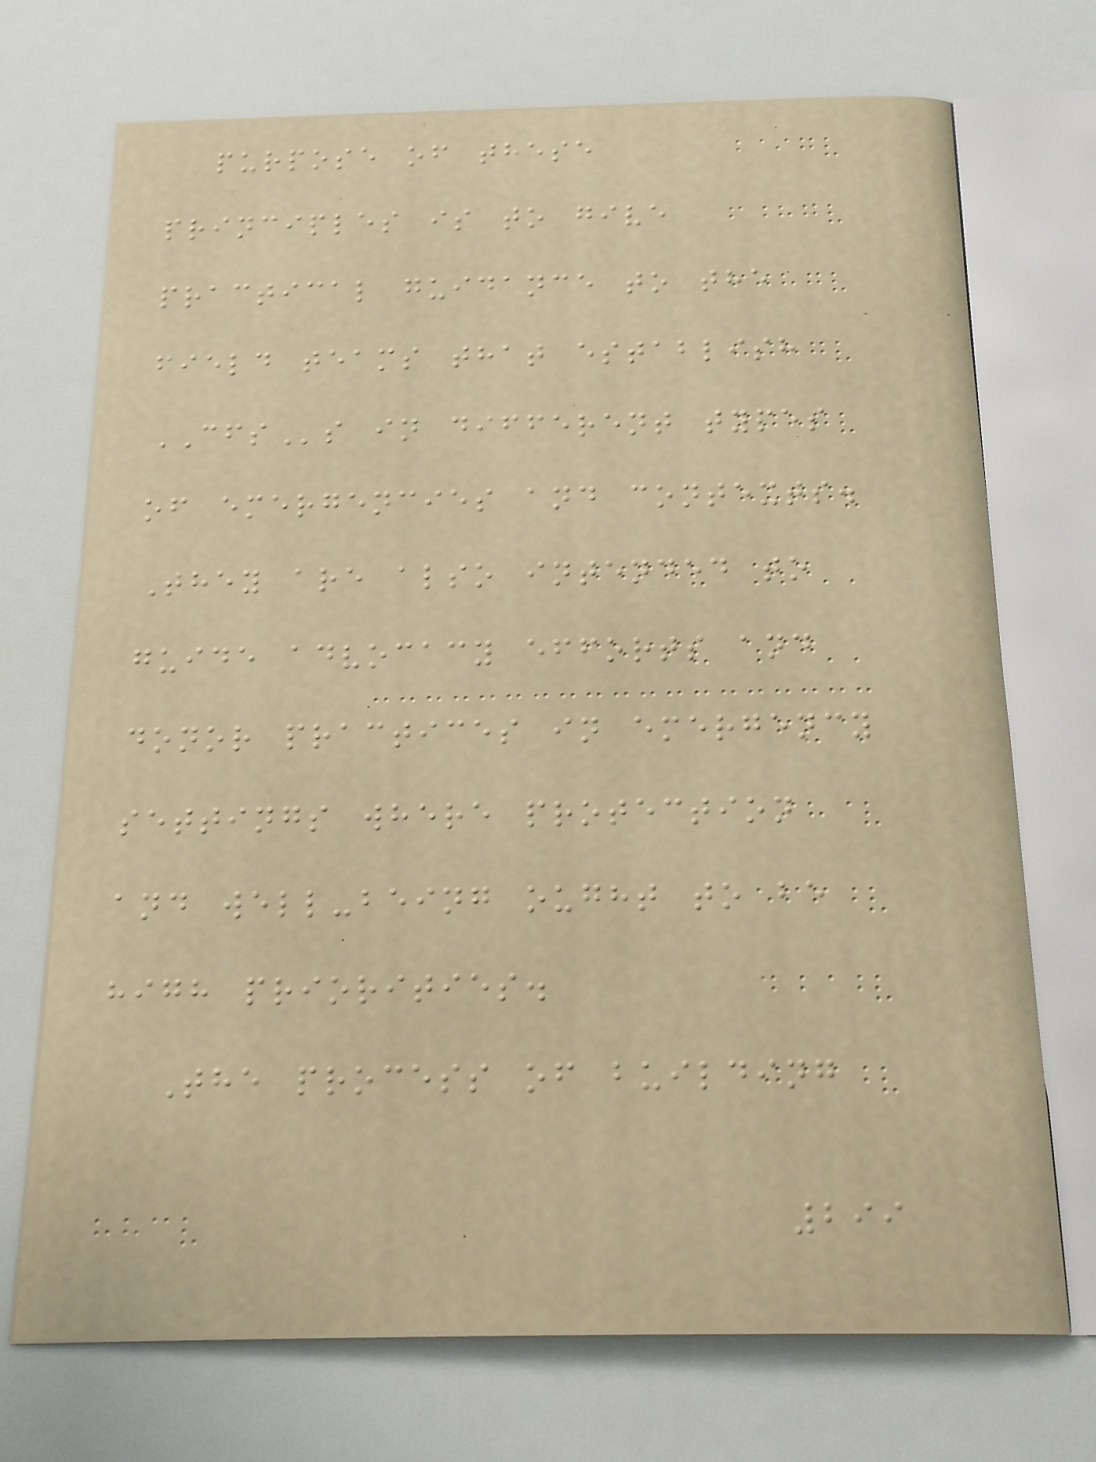purpose of these
principles is to give
practical guidance to the
field teams that establish
CFSs in different types
of emergencies and contexts.
They are also intended to
guide advocacy efforts and
donor practices in emergency
settings where protection
and well-being ought to be
high priorities.
The process of building
299
